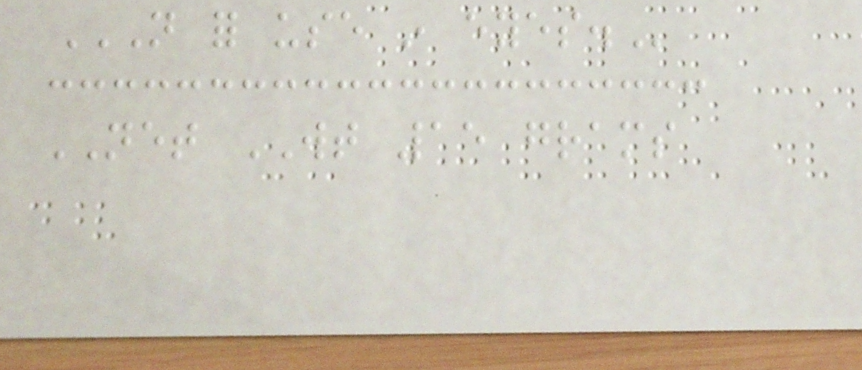NOT FOR USE IN EYES.
NET WT 15 grams
